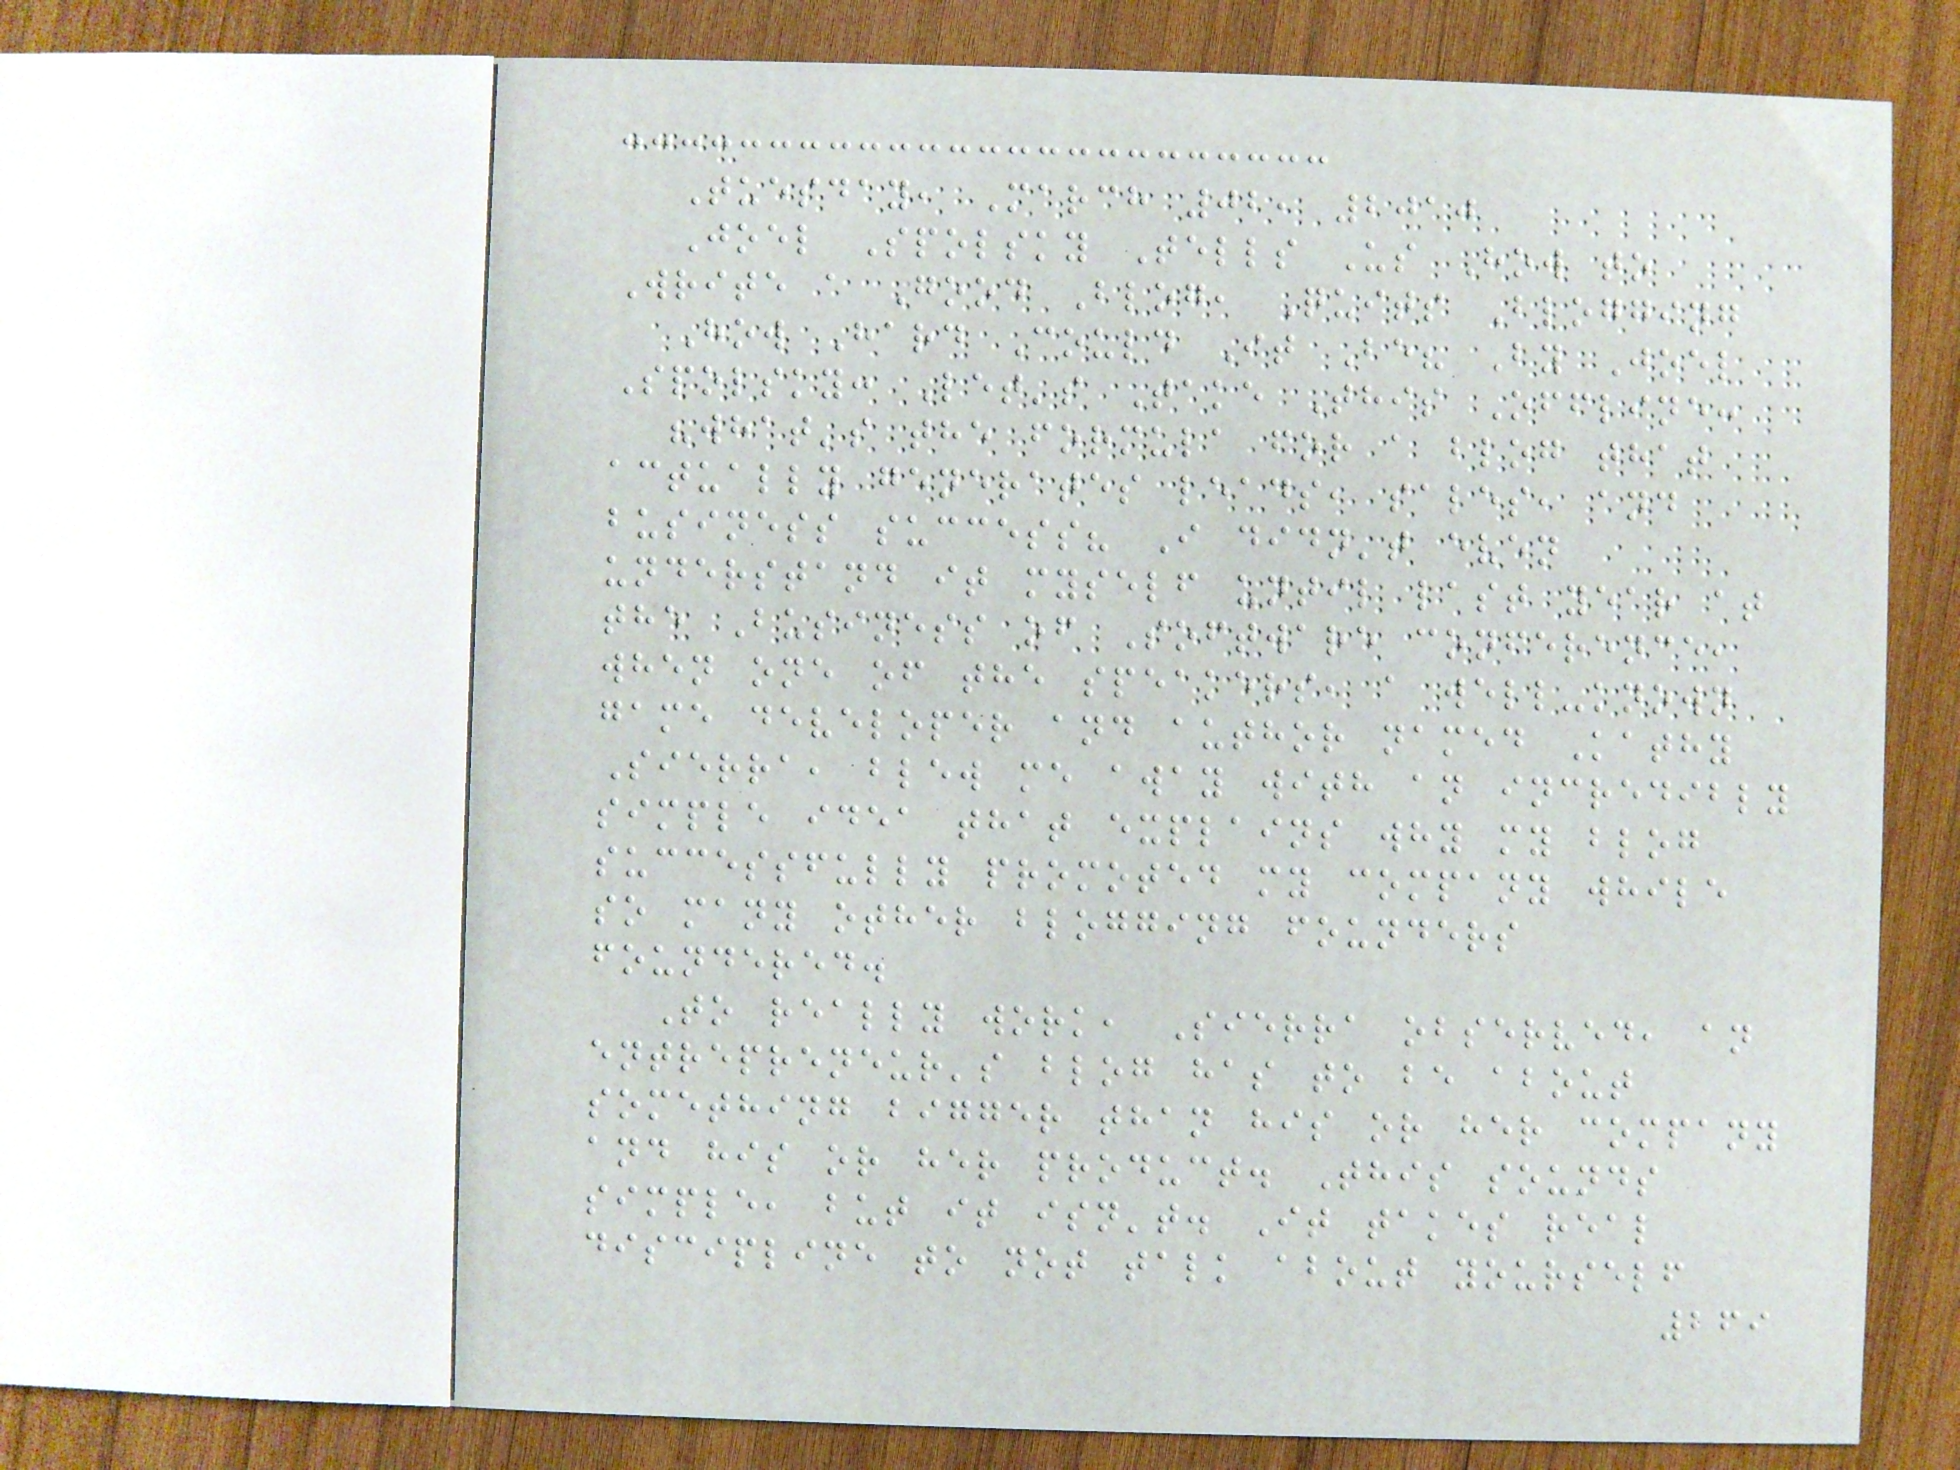Tuesday, March 02, 2010
Joel Spolsky Tells Us How to
Write a Good Blog, Quits Blogging
How Hard Could It Be? By Joel
Spolsky: Let's Take This Offline:
"what's the formula for a blog that
actually generates leads, sales, and
business success? I didn't even
understand it myself until last year at
the Business of Software conference,
when one of the speakers, a well-known
game developer and author named Kathy
Sierra, blew me away with an incredibly
simple idea that explains why my blog
successfully promoted my company while
so many other blogging founders
foundered.
To really work, Sierra observed, an
entrepreneur's blog has to be about
something bigger than his or her company
and his or her product. This sounds
simple, but it isn't. It takes real
discipline to not talk about yourself
269
